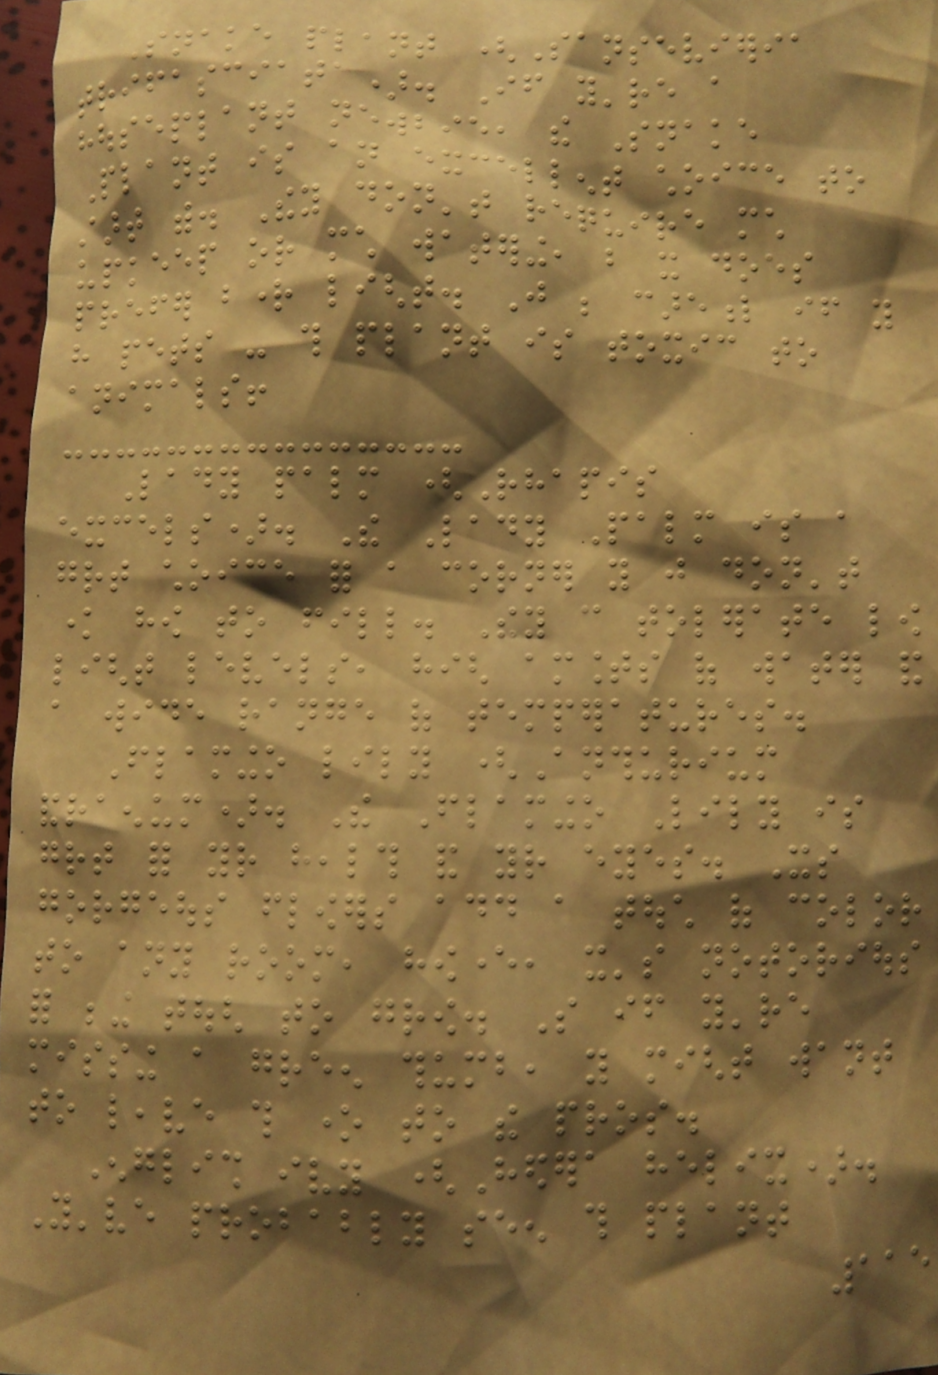Snake plant (Sansevieria
trifasciata). If you're a
houseplant newbie, the Snake
Plant is an excellent choice to
start with. They don't require much
upkeep or much watering, but it does
prefer bright light. Just be careful if you
have pets - this plant is toxic to
animals!
Lady palm (Rhapis
excels). The Lady Palm is a
great choice for a corner you just don't
know how to fill. They can tolerate low
light levels, high amounts of water and
a wide range of temperatures.
Flamingo lily (Anthurium
andraenum). The Flamingo Lily is
great for your health and your eyes. Its
gorgeous flowers add a touch of color
to any room, however, it's notorious
for being tough to grow. So if you're
missing a green thumb, you might want
to leave this one to the pros.
English ivy (Hedera helix).
You've probably seen this plant
115
